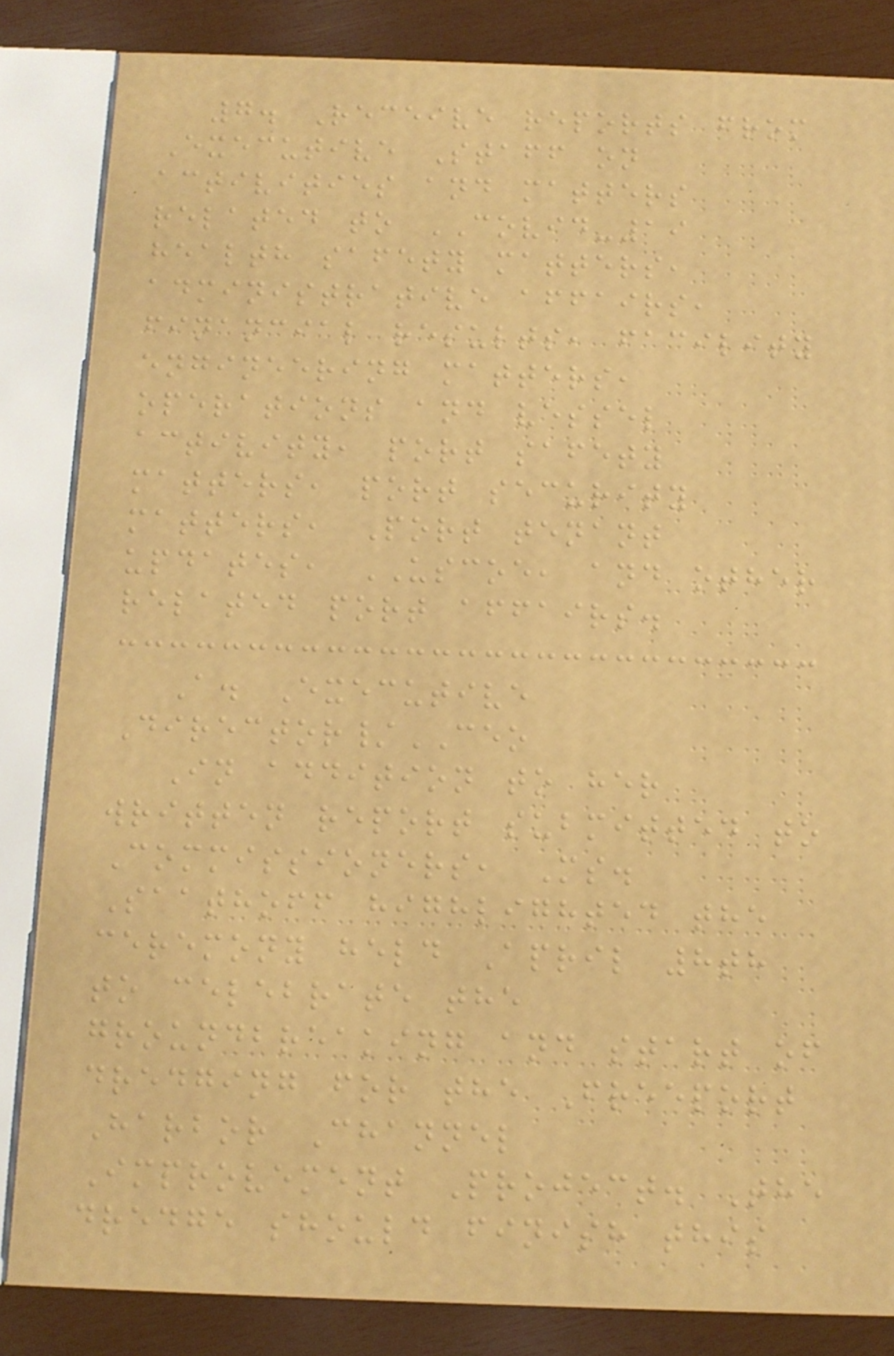7. Receive reports from
Executive Staff on
activities and matters
related to COVID-19
health safety matters,
administrative affairs,
financial results, facility
engineering matters,
operations and vessel
activity, port safety
matters, port security
matters, Port tenant
updates, USCOE, and other
related port affairs.
A. Executive
Director/CEO
In addition to her
written report submitted to
Commissioners, Ms.
Saathoff highlighted the
ceremony held April 8th
to celebrate the
groundbreaking and start of
dredging for the Freeport
Harbor Channel
Improvement Project. The
dredge should finish this
